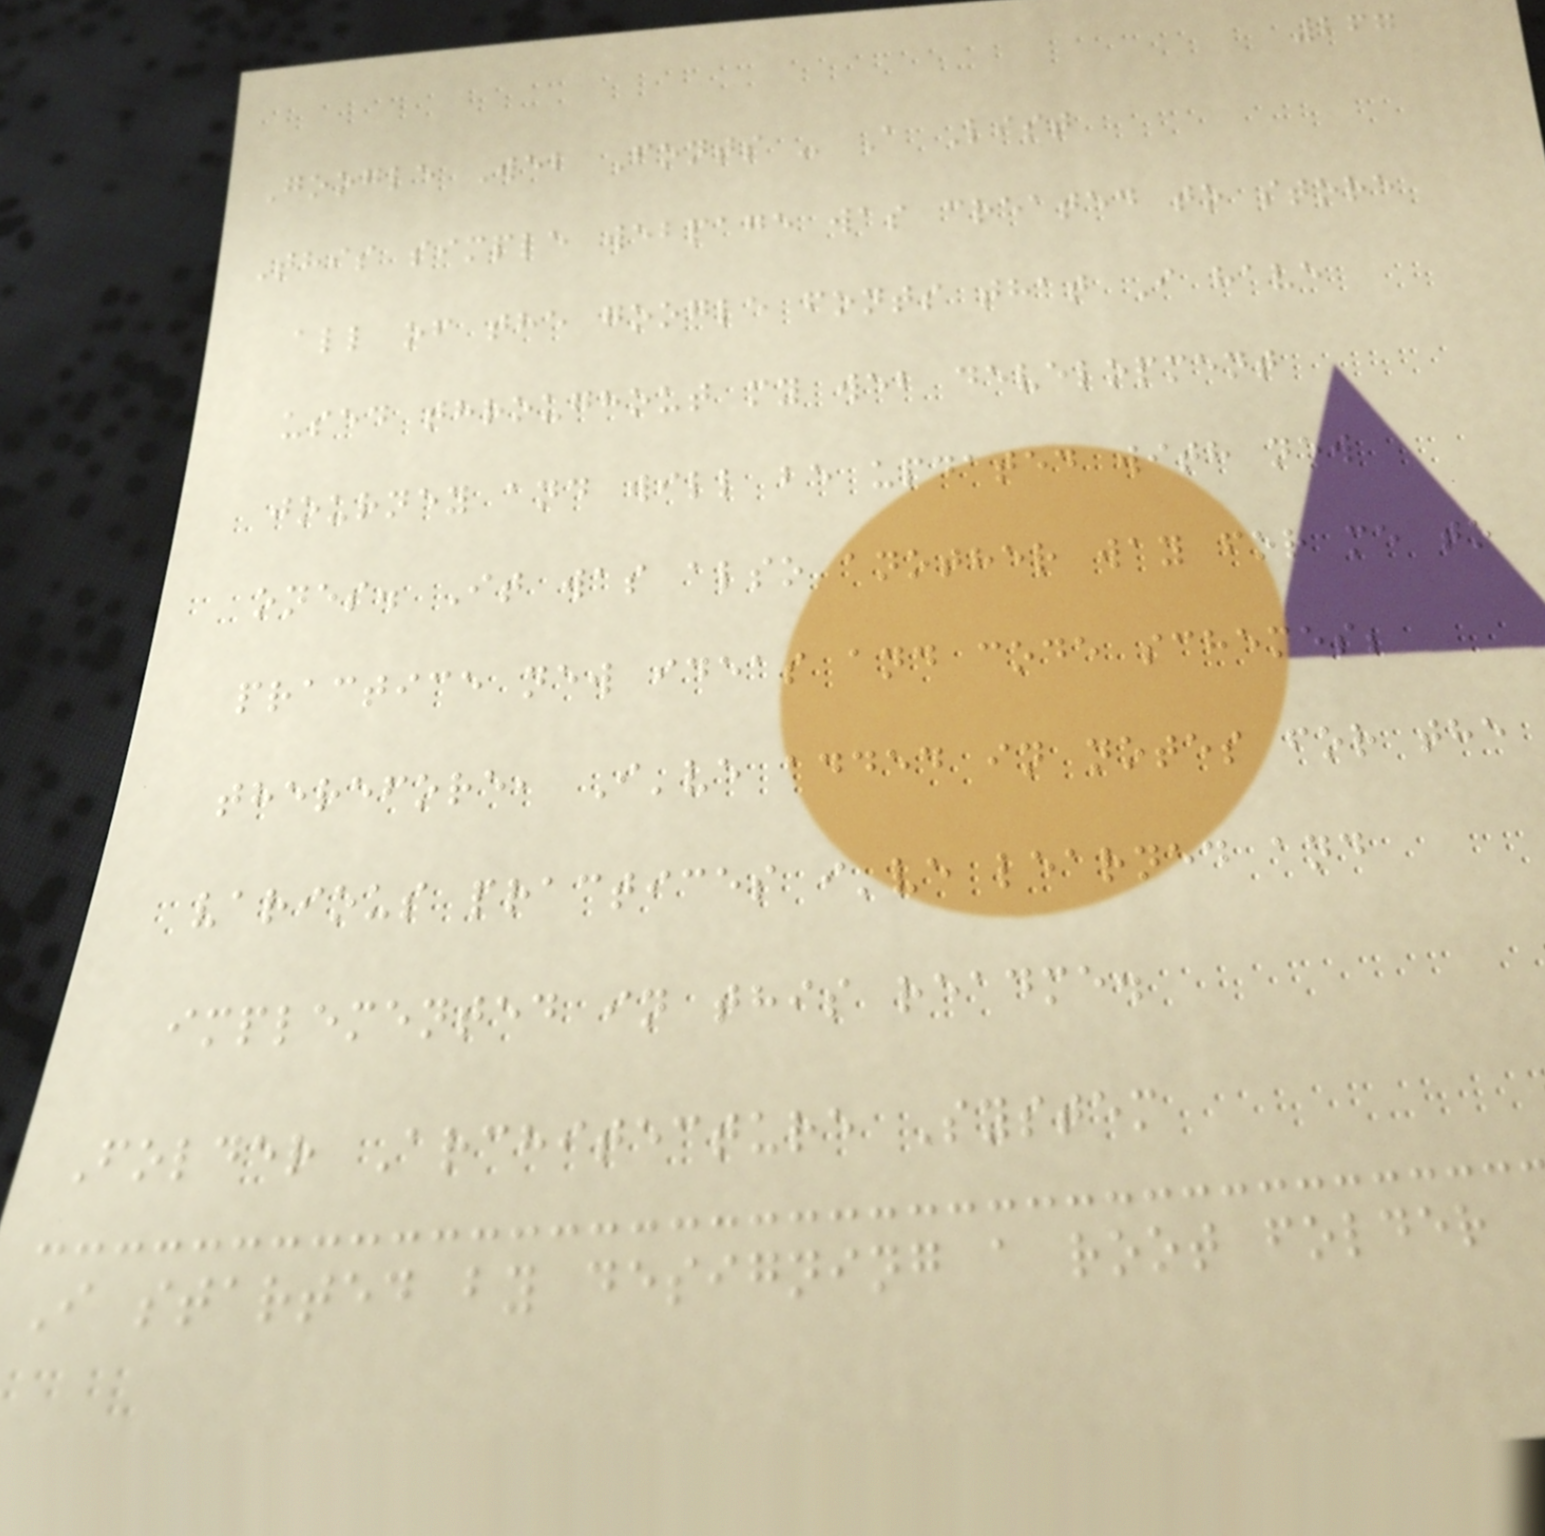267
Google Web Fonts - A List
This simple webpage was created to store
all of the google fonts that I have
used throughout my web development
journey and will be updated with new
ones. It was also another way for me to
practice new ideas and code schemes;
therefore, I've added in notes for the
various practices i've learned and
implemented in this readme.
Folder Architecture System
I started by designing a root folder
